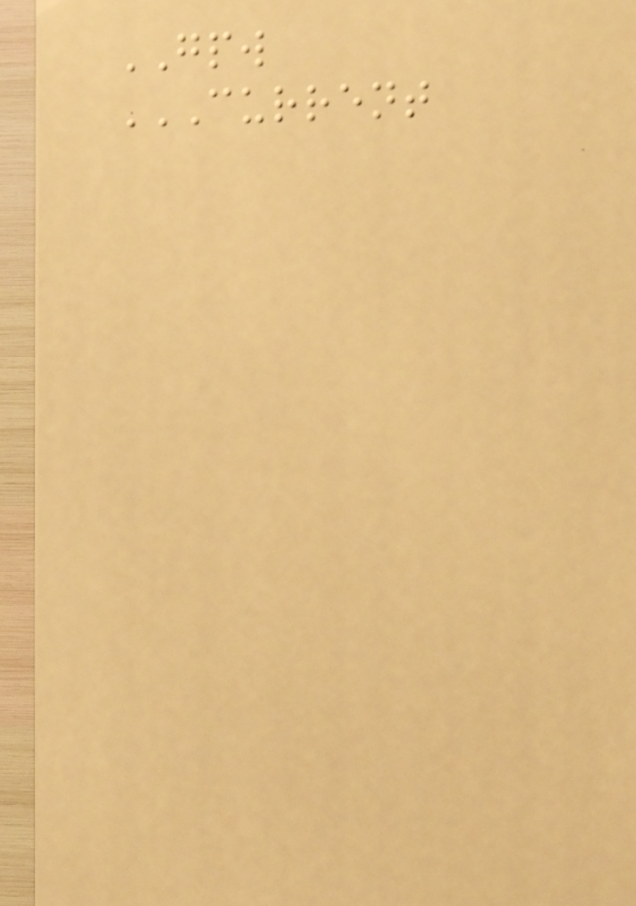GPW
CURRENT
